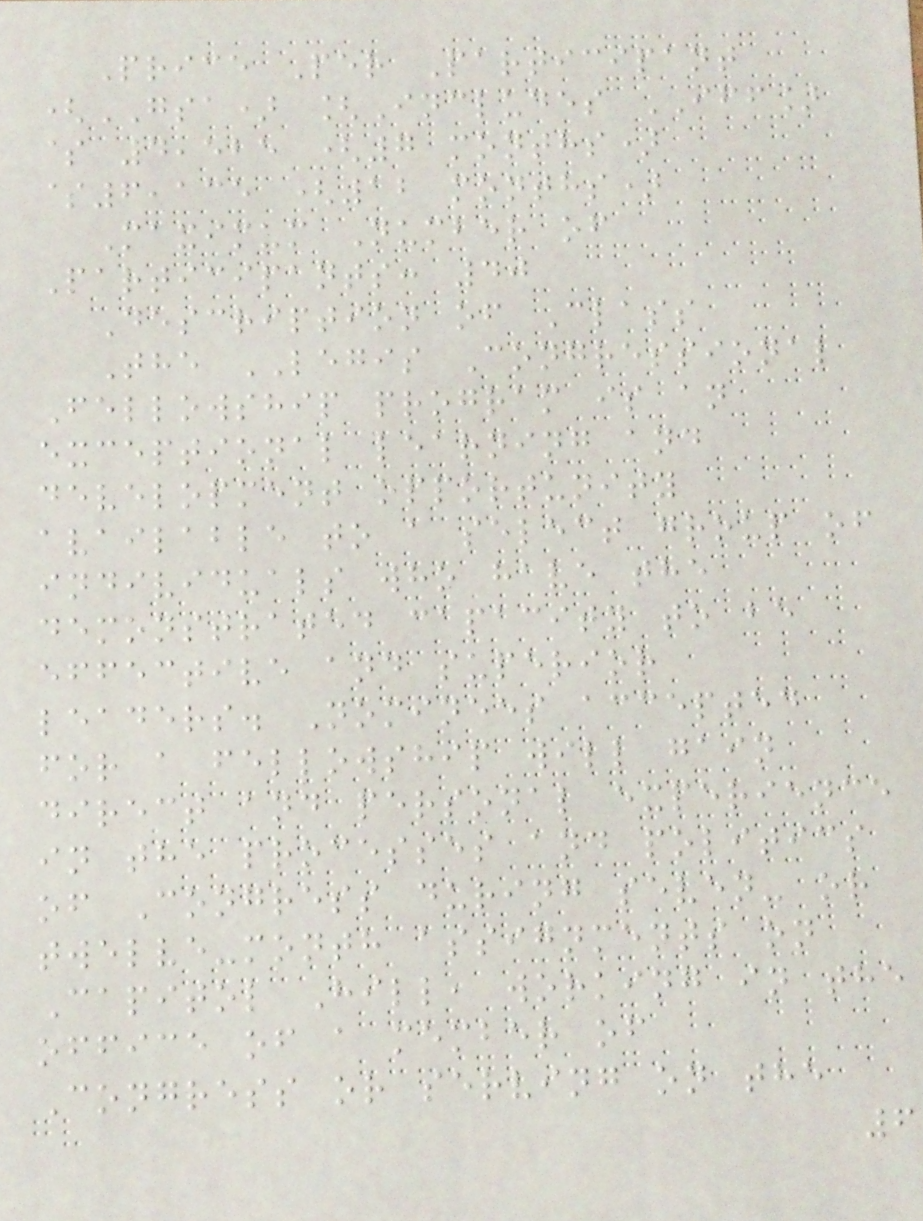Price Per Participant
(GSA) [Includes IFF]
$ 4,525 (7 months)
$6,135 (12 months)
Maximum Number of
Participants: 40
Description of Class
The LEGIS Congressional
Fellowship program is an
exceptional learning and
development opportunity
available to a select group of
individuals who have the
demonstrated capacity to be
effective and superior
leaders. Nominees accepted
for a fellowship will gain
direct and personal experience
in the processes and politics
of Congress during seven- or
twelve-month assignments on
Capitol Hill, working in the
office of a member of
Congress or serving on the
6
